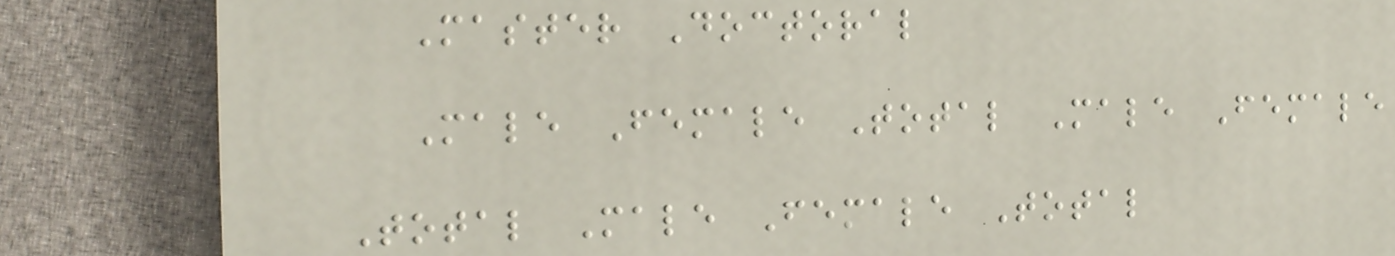Master Doctoral
Male Female Total Male Female
Total Male Female Total
